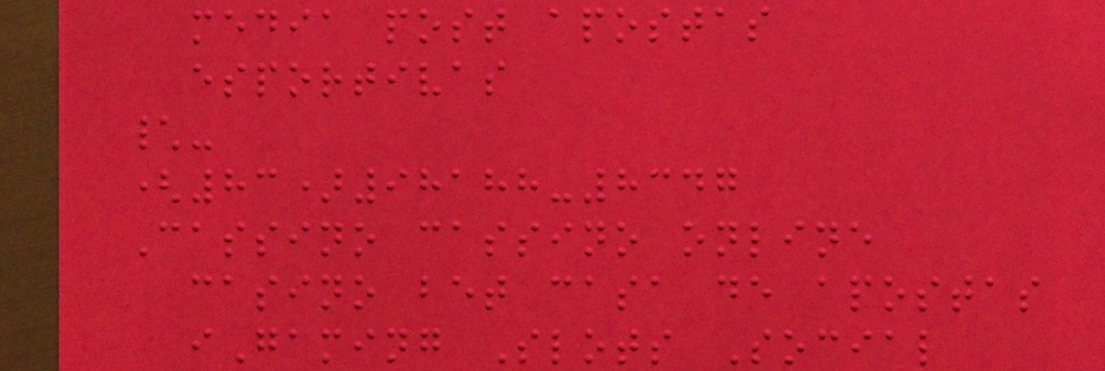media post apostas
esportivas
\-
(83)98188-8347
Cassino cassino online
casino bet casa de apostas
iGaming Slots Social
